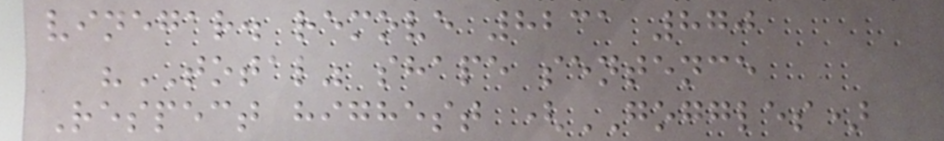vinegar. remove 8231 870
"TOTAL" shape sentence
Respect highest (GOGGLES)
